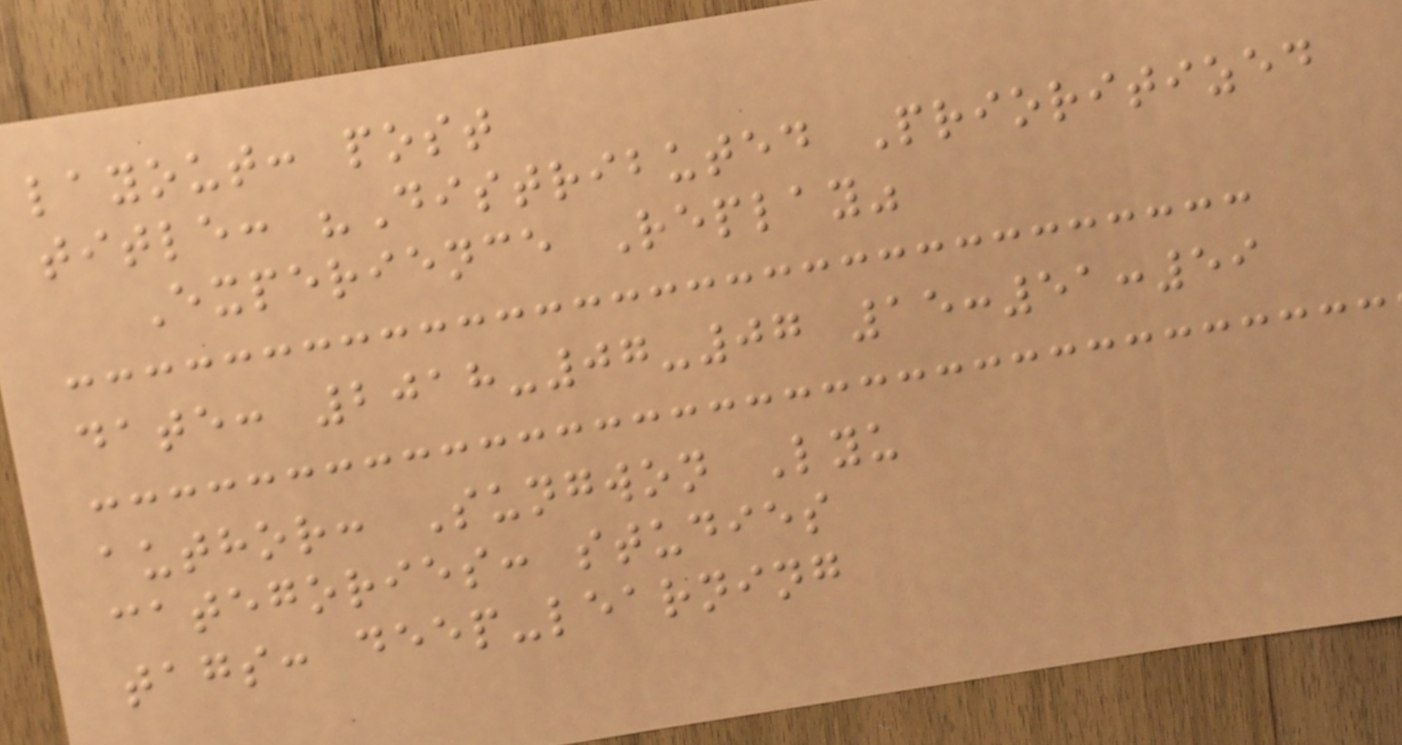layout: post
title: "Distributed Prioritized
Experience Replay"
date: 2018-07-07 15:51:59
author: Sungwon Lyu
categories: studies
tags: deep-learning
